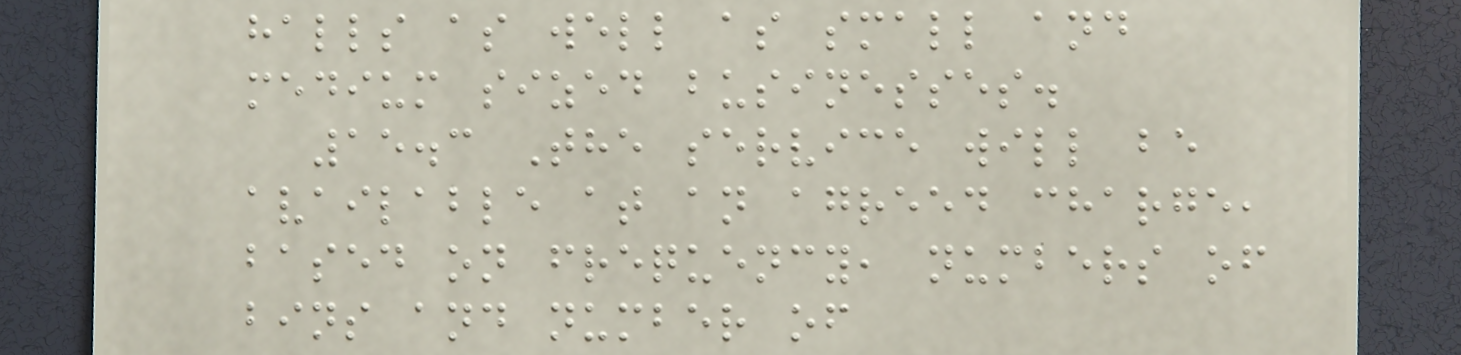halls as well as small and
medium sized businesses.
15.3 The service will be
available at an agreed charge,
based on frequency, numbers of
bins and number of
